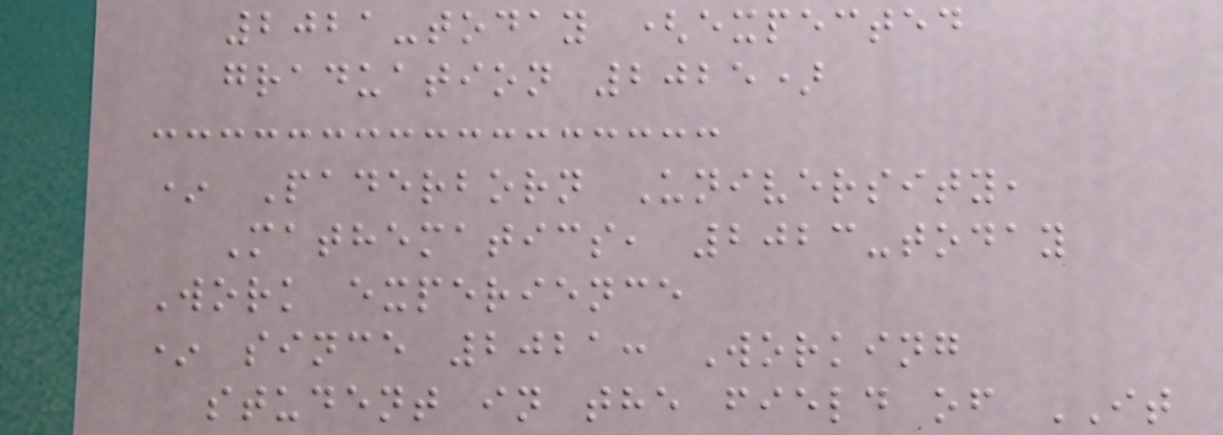2021-today (expected
graduation 2025)
* Paderborn University,
Mathematics, 2023-today
Work experience
* since 2021: Working
student in the field of IT
